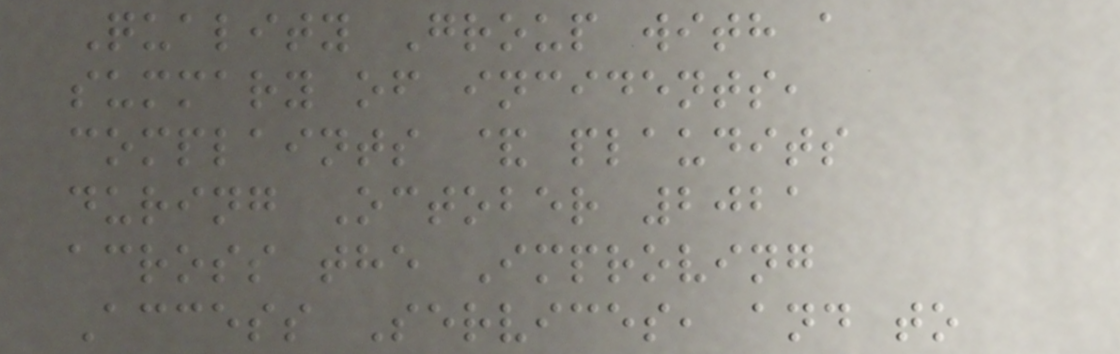Quality Group with a
summary of incidents,
complaints & plaudits
during October 2021
across the Improving
Access Services, and to
